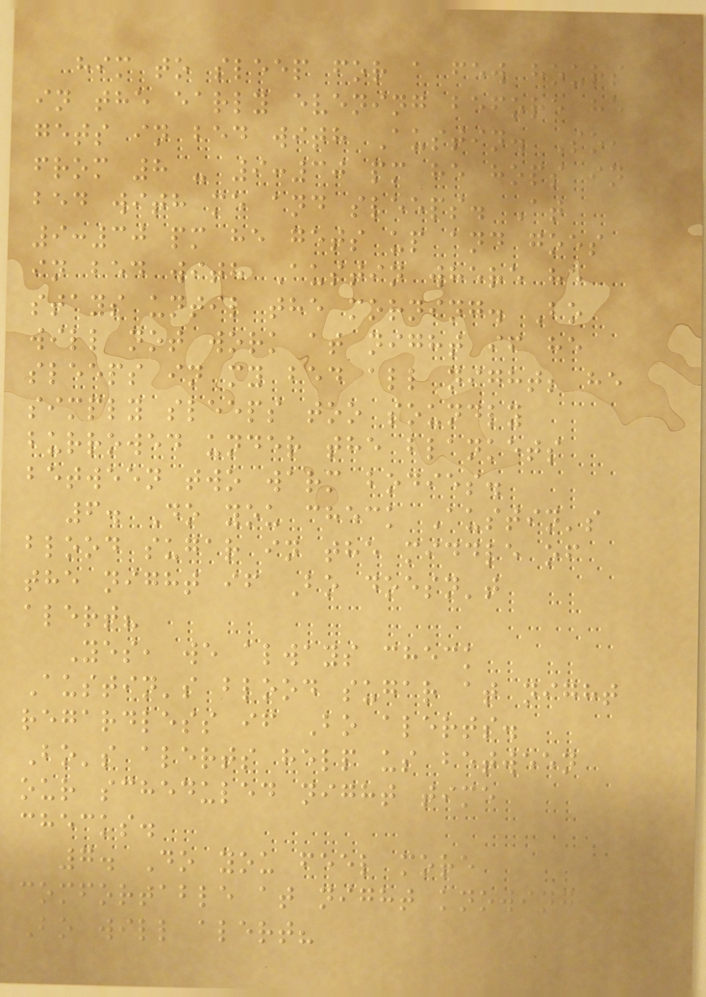him to sleep for a few hours
in the early evening before he
gets in bed with Austin. So,
from 8 - 9:30 pm he hops in
bed with me and sleeps. At
9:30 pm he gets up and goes
in bed with Austin where he
stays until the morning. Bo
will not work at night if he
sleeps in my bed all night; he
simply sleeps too soundly
burrowed under the blankets
between two warm bodies.
6. Do you check Austin's
blood sugar in the middle of
the night if Bo doesn't
alert?
Yes, we always check
Austin's blood sugar at night
regardless if Bo alerts.
Bo's alerts help us between
our scheduled night time
checks.
7. Do you feel more
comfortable at night knowing
Bo will alert?
